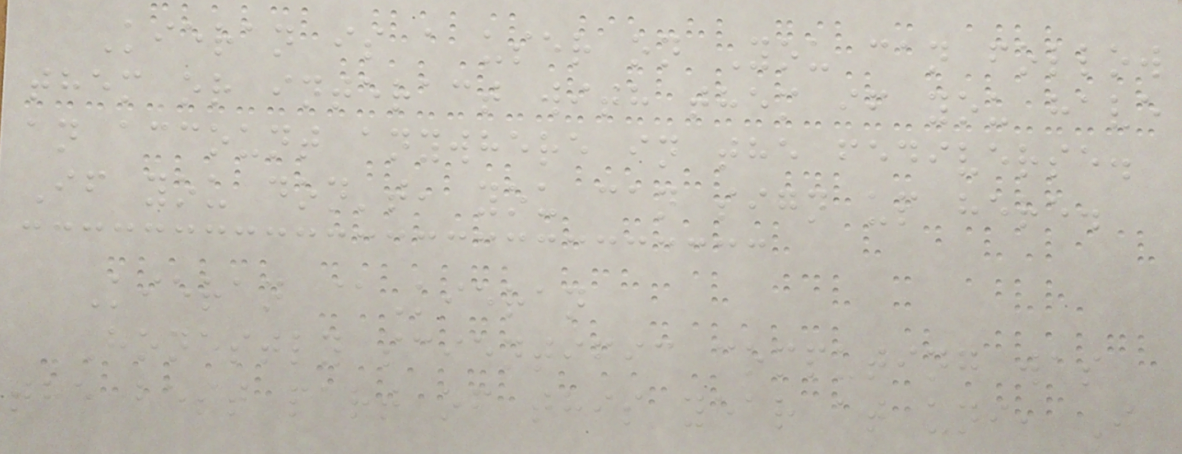Kieran is a user on You can follow
them or interact with them if you have
an account anywhere in the fediverse.
If you don't, you can sign up here.
Kieran @Kieran
Honestly scientific computing was
the best part of this year at uni, I
